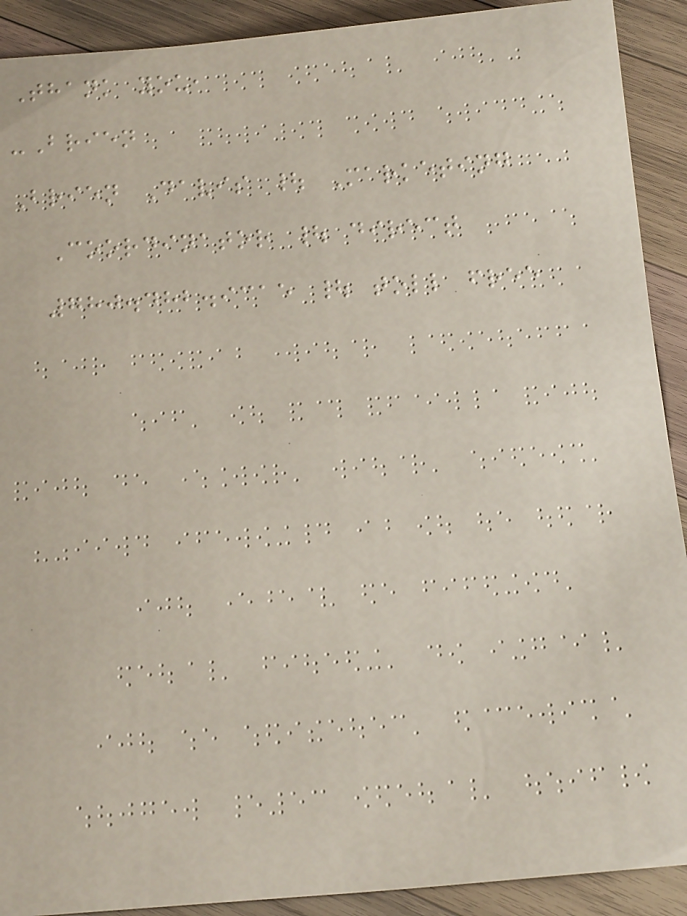Thank you,
-Brien
Brien Davis | Marketing
Coordinator | direct
780.482.9315 | toll free
